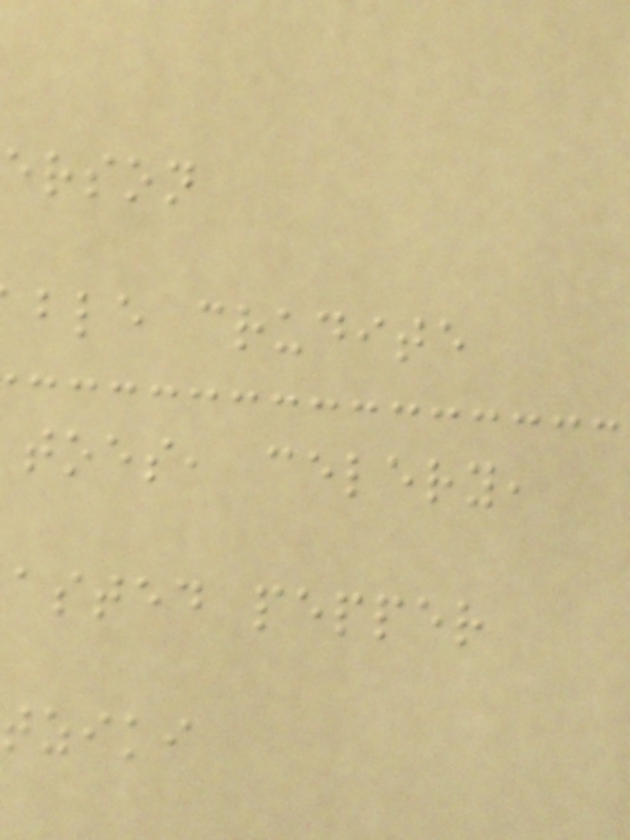erson
ble crudite
toes, celery,
asted pepper
tziki
